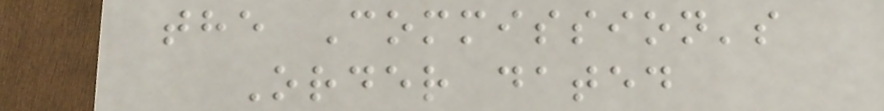the Commission's
Order dated
